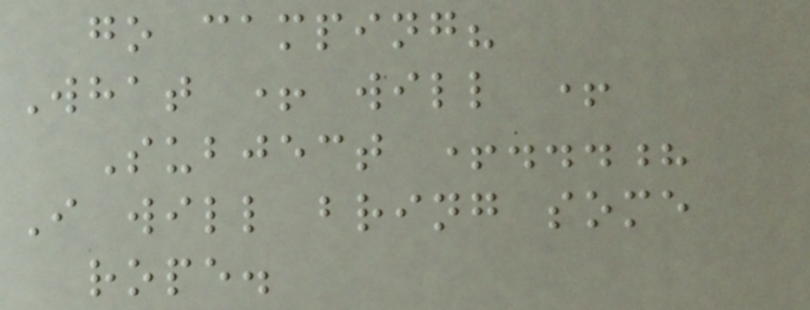go camping?
What + will +
Subject +...?
I will bring some
rope.
